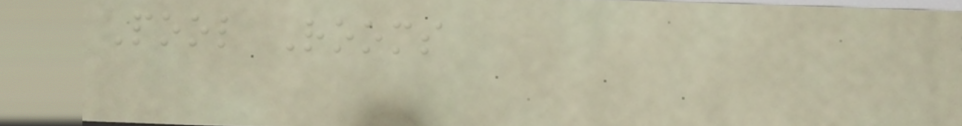Pool Rooms
